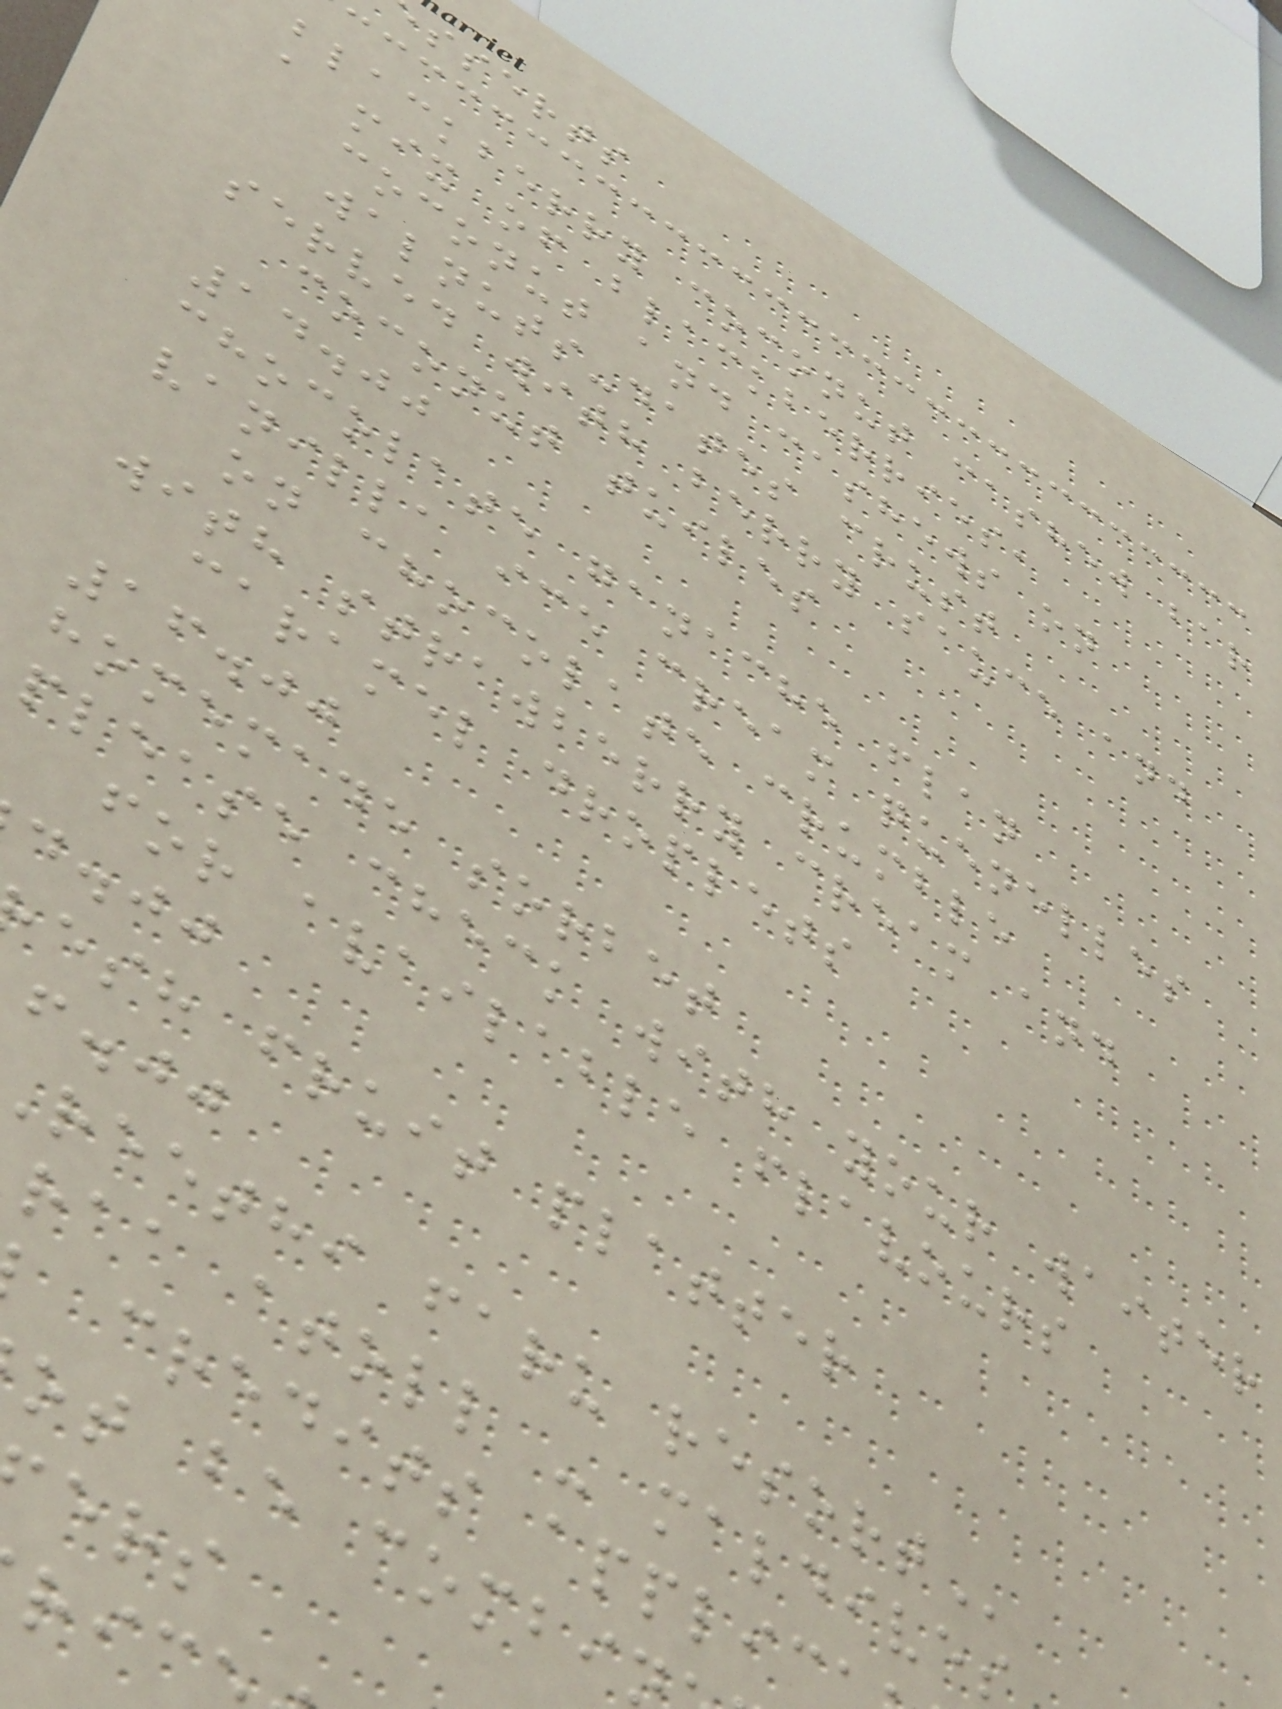sserts
blackberry coconut cashew bar
a mix of blackberries,
coconut and cashews on
walnuts-dates crust
served with berry sauce and
coconut tuiles
14.00
chocolate ganache flan
vanilla ice cream quenelles
on chocolate crumble
with strawberry cream and
caramel droplets
16.00
homemade sorbet
please check with your waiter
for available flavours
d.jj
esh fruit platter
f.jj
reethi faru
raa atoll -
credits applic
ot be combi
